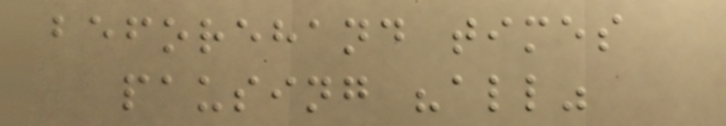beforehand times
pausing "all"
